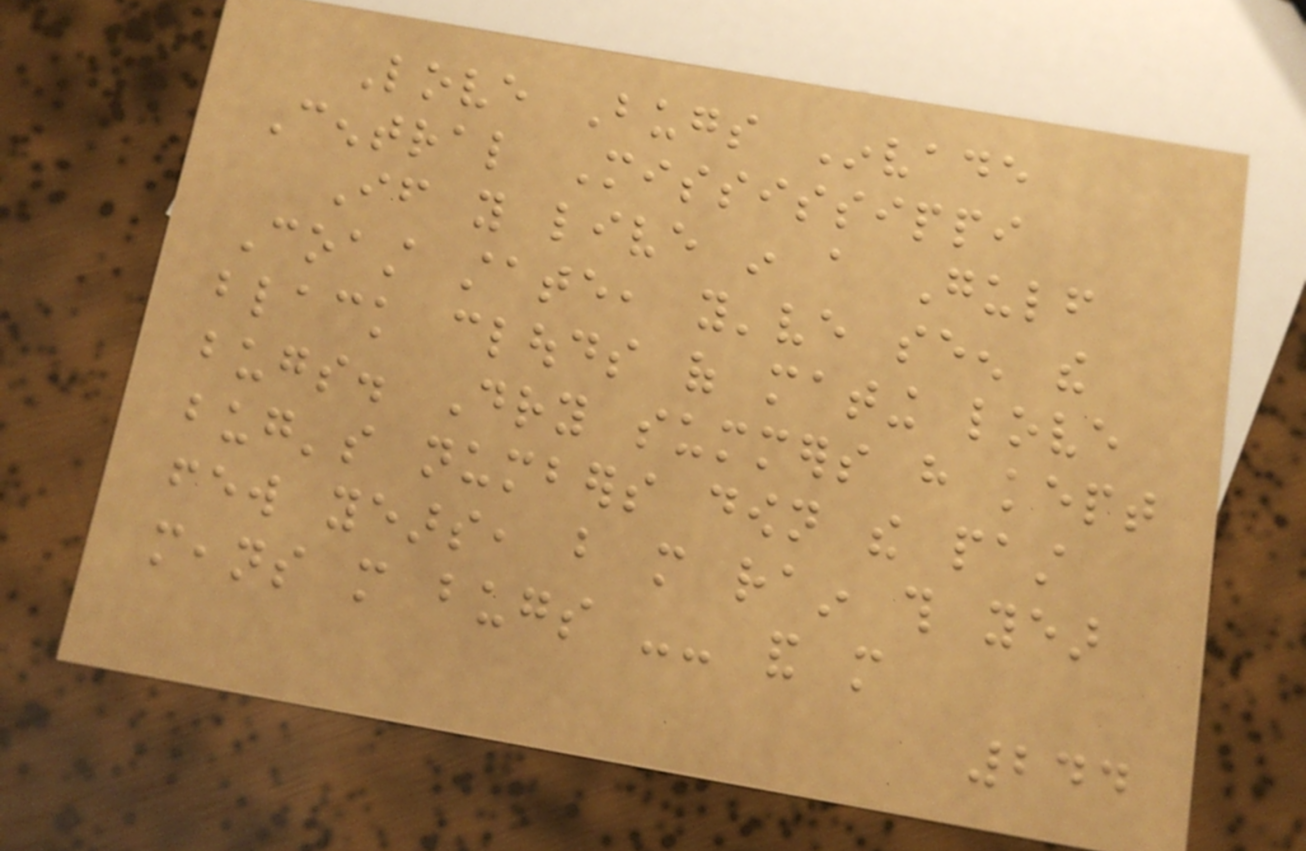Love Bugs Invade
Central Mississippi
If you live in a Gulf
Coast state, you've seen the
black clouds of mating love
bugs. Dry summers have kept
bug's numbers down the past
few years, but more rain this year
means more bugs -- and more
244
